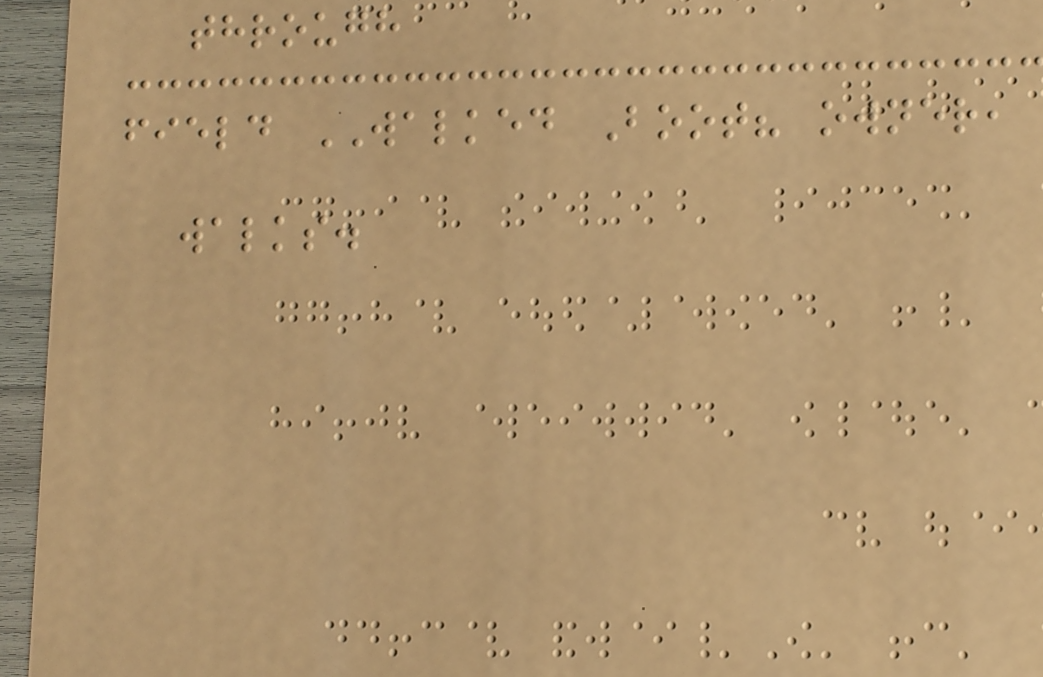through
field WALKED Boot? owner,
walks.
